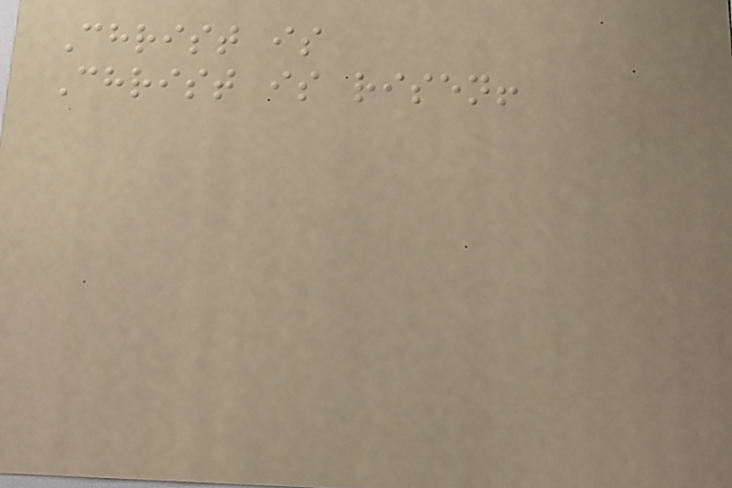Christ is
Christ is risen!
